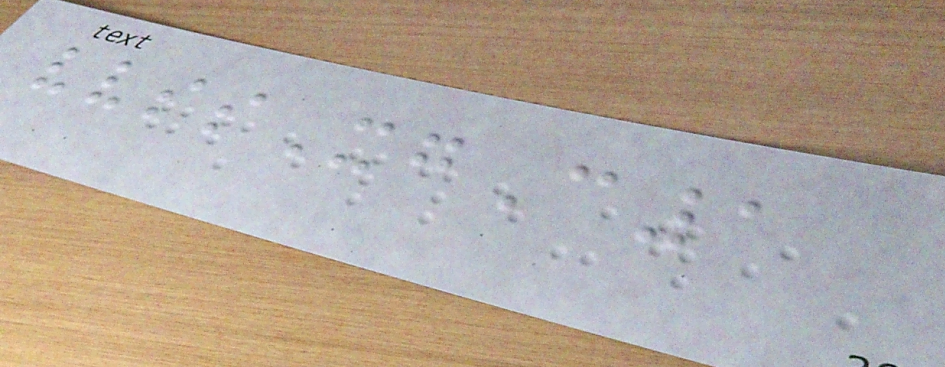vvssXgC1
